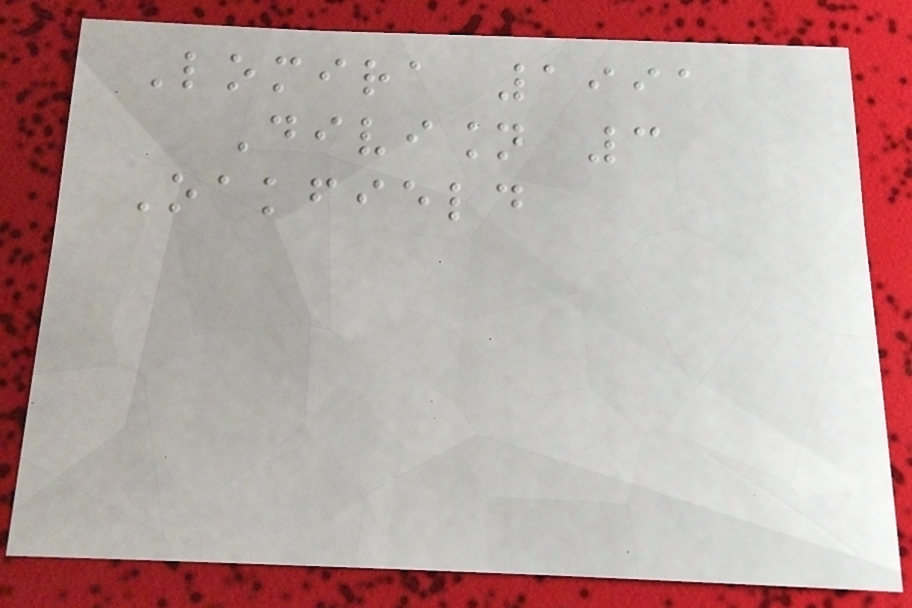Lomira 1991
Division 3
Oakfield
